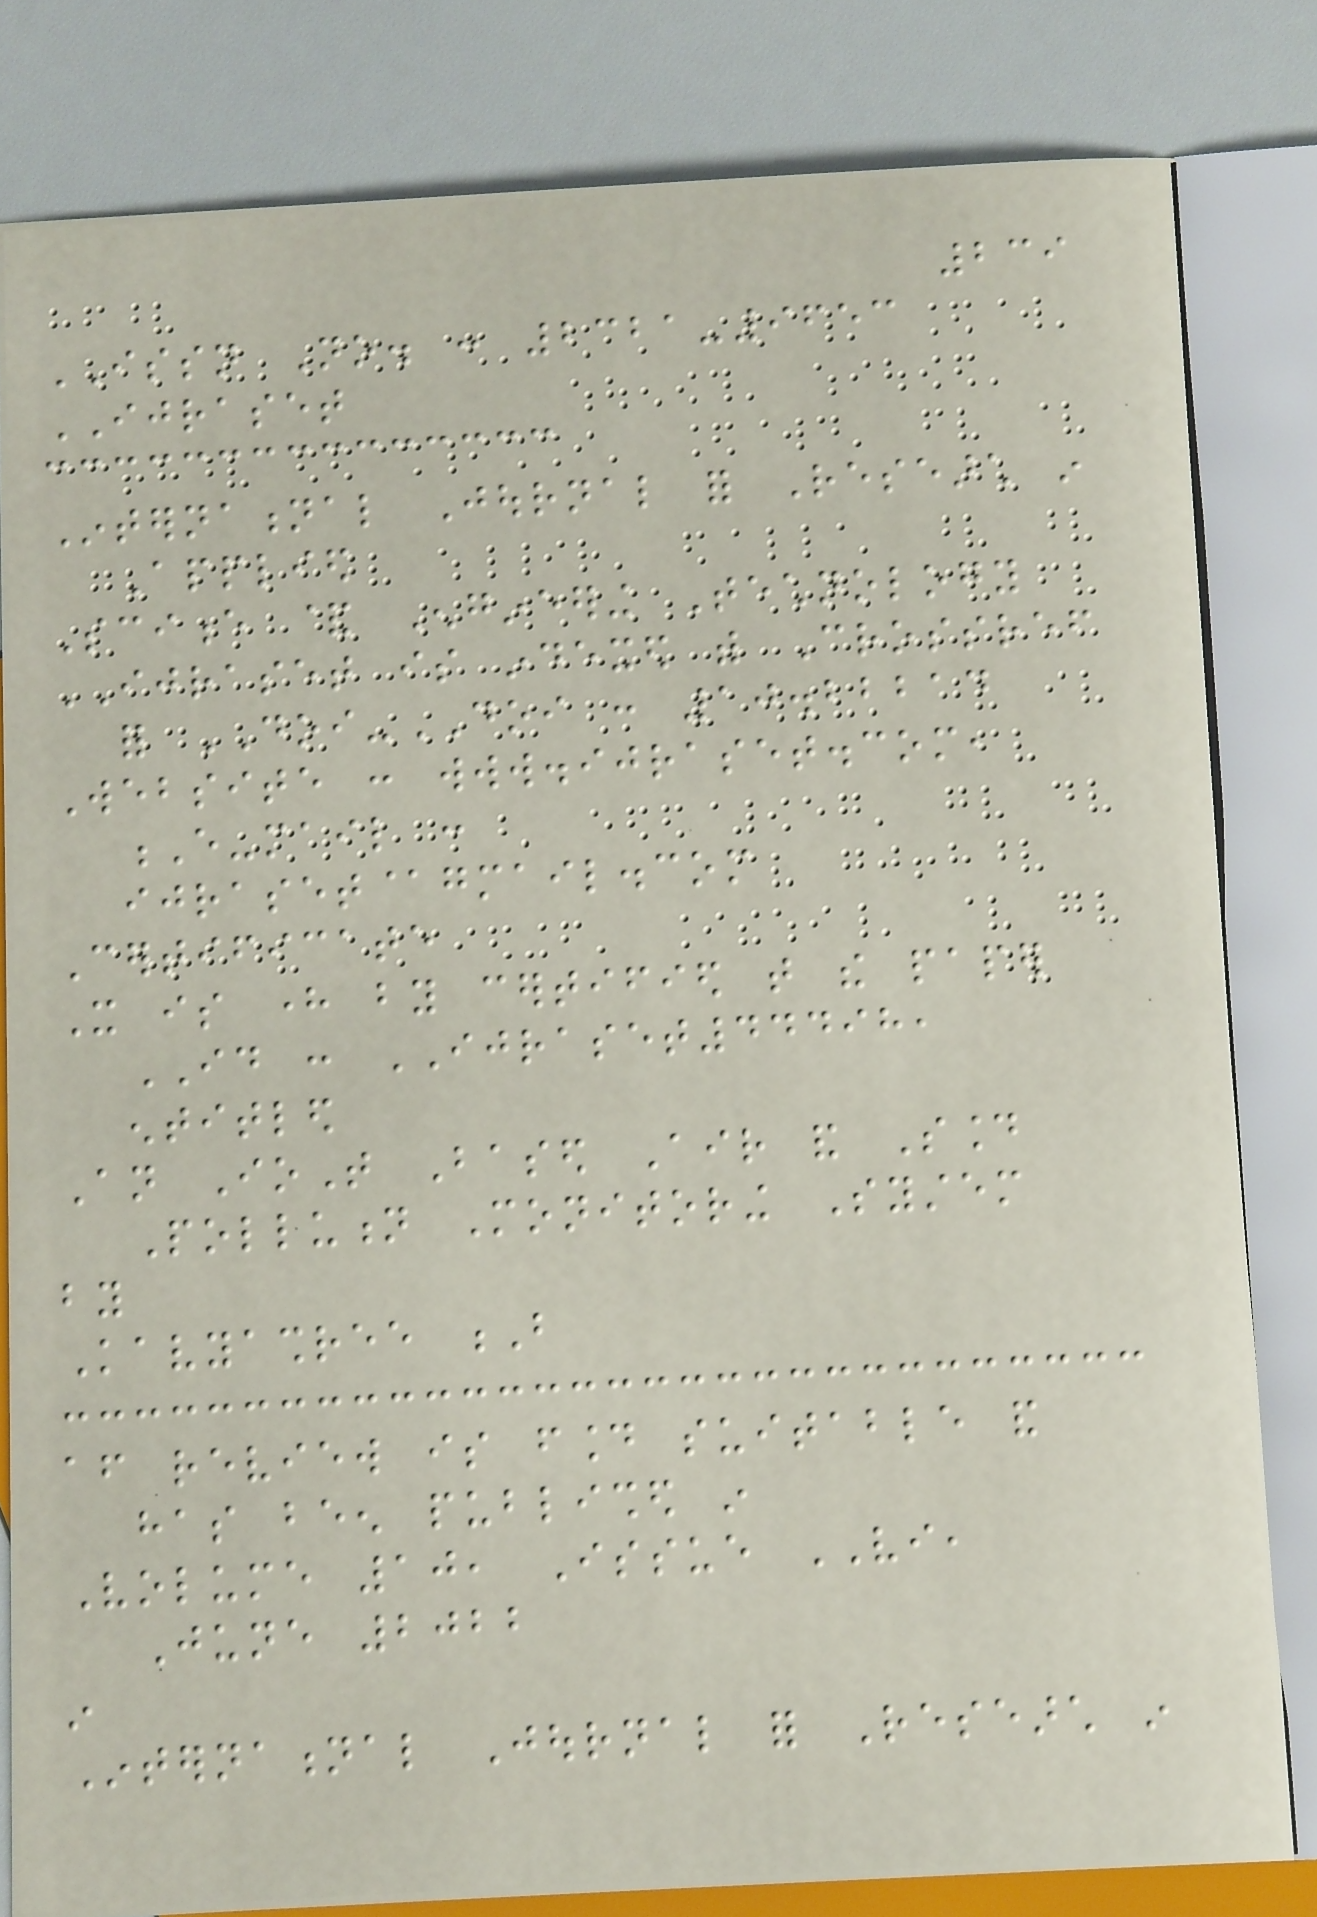239
ISSN No. : 2321-9653
IJRASET
International Journal for Research in
Applied
Science & Engineering Technology
IJRASET is indexed with Crossref
for DOI-DOI : 10.22214
Website : www.ijraset.com,
E-mail :
ijraset@gmail.com
Certificate
It is here by certified that the paper
ID : IJRASET44498,
entitled
An IoT Based Air and Sound
Pollution Monitoring System
by
Kavyashree B
after review is found suitable and
has been published in
Volume 10, Issue VI,
June 2022
in
International Journal for Research in
